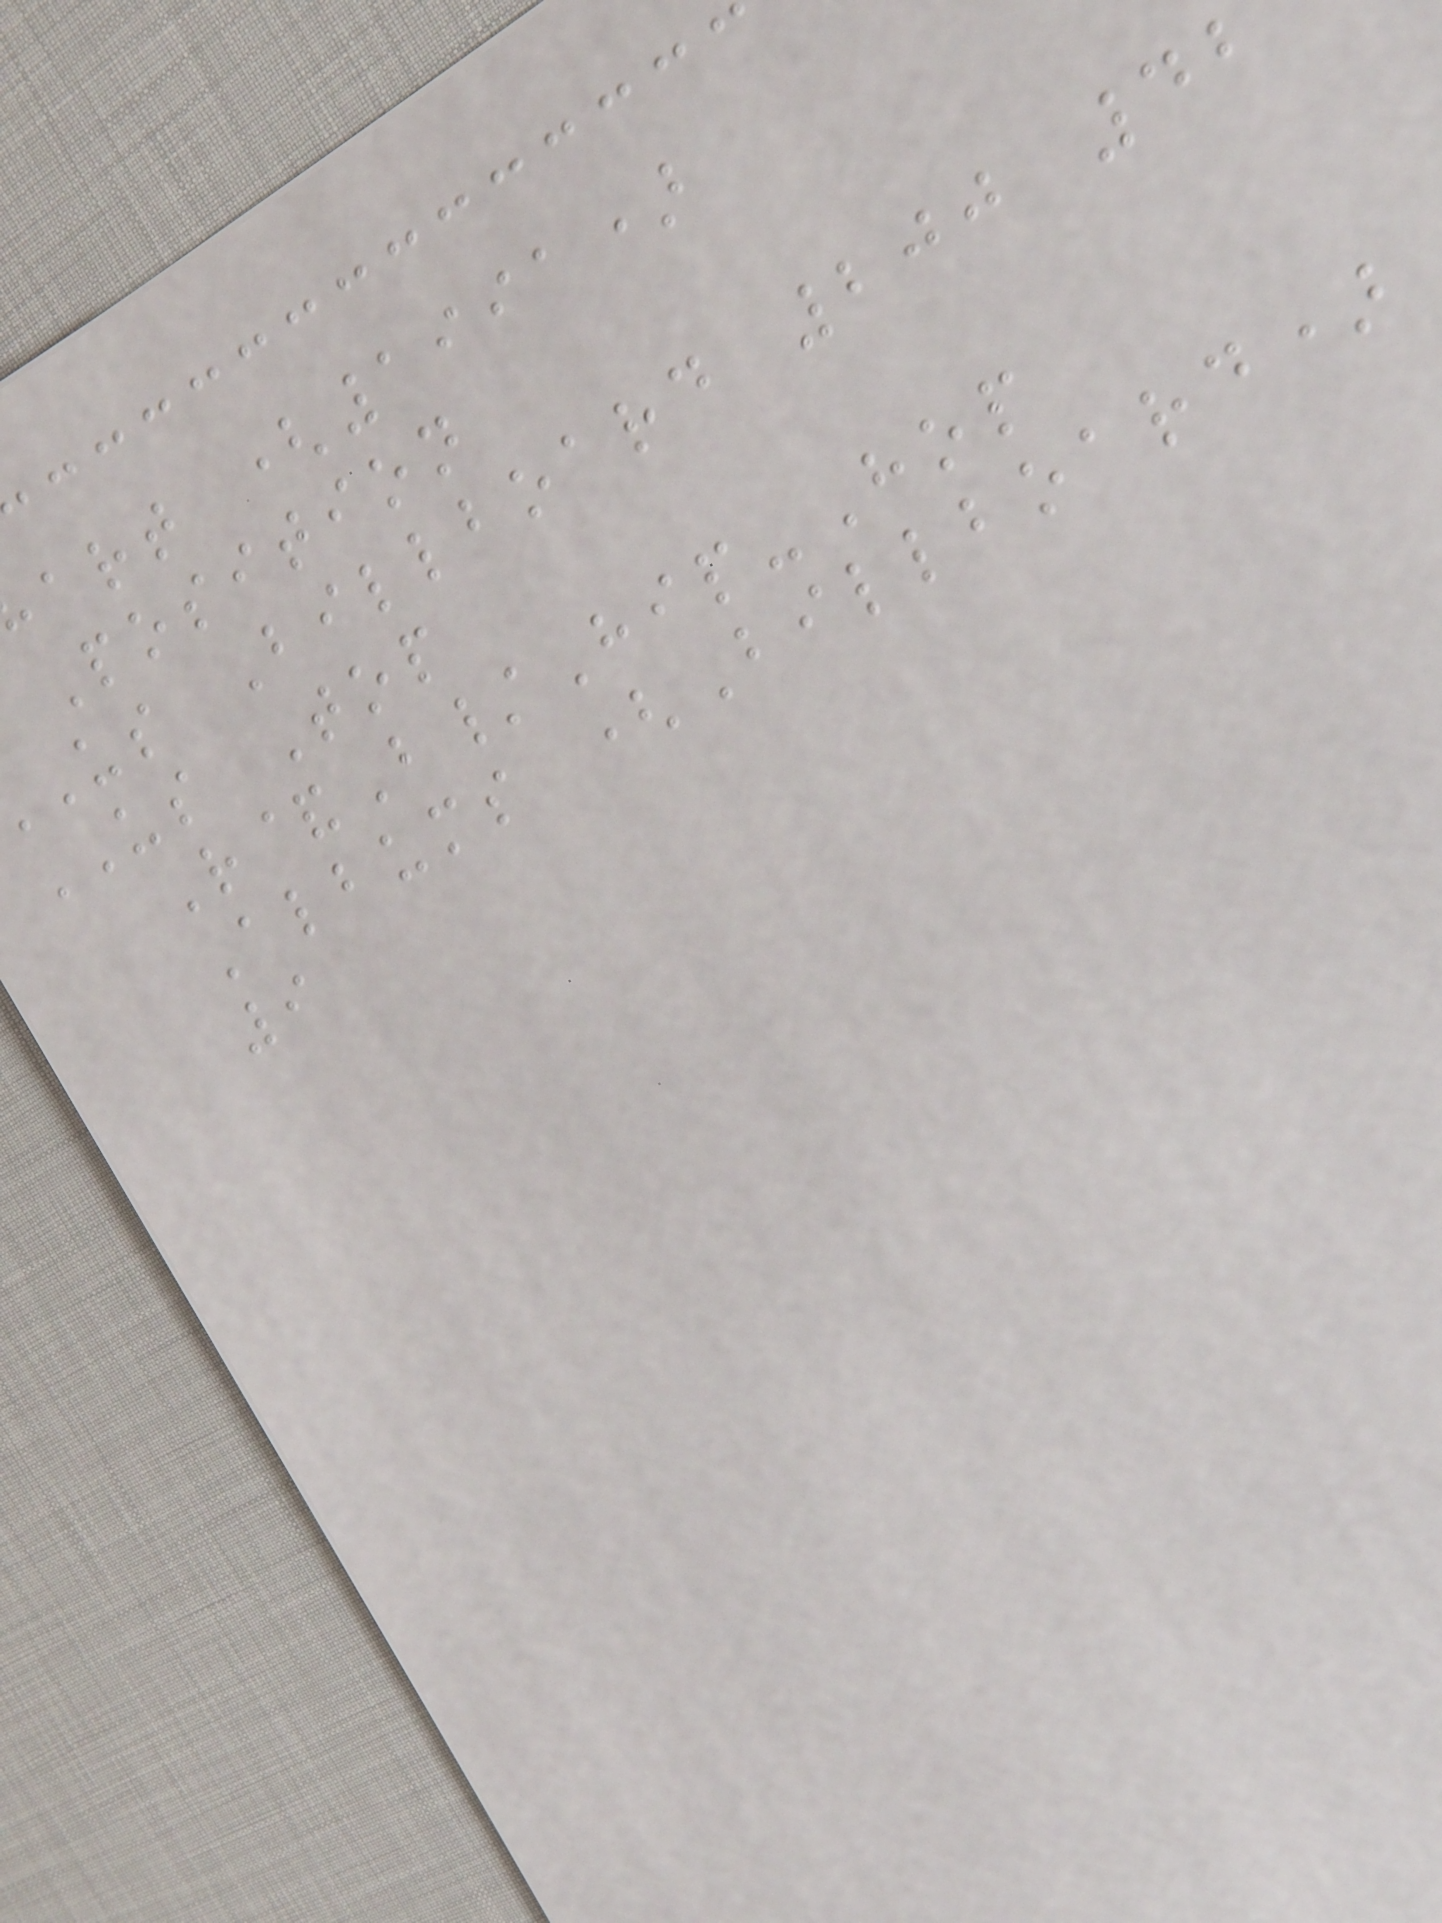art (1991)
Position
us Billboard 200 42
US Top
R&B/Hip-Hop
Albums (Billboard)
9
